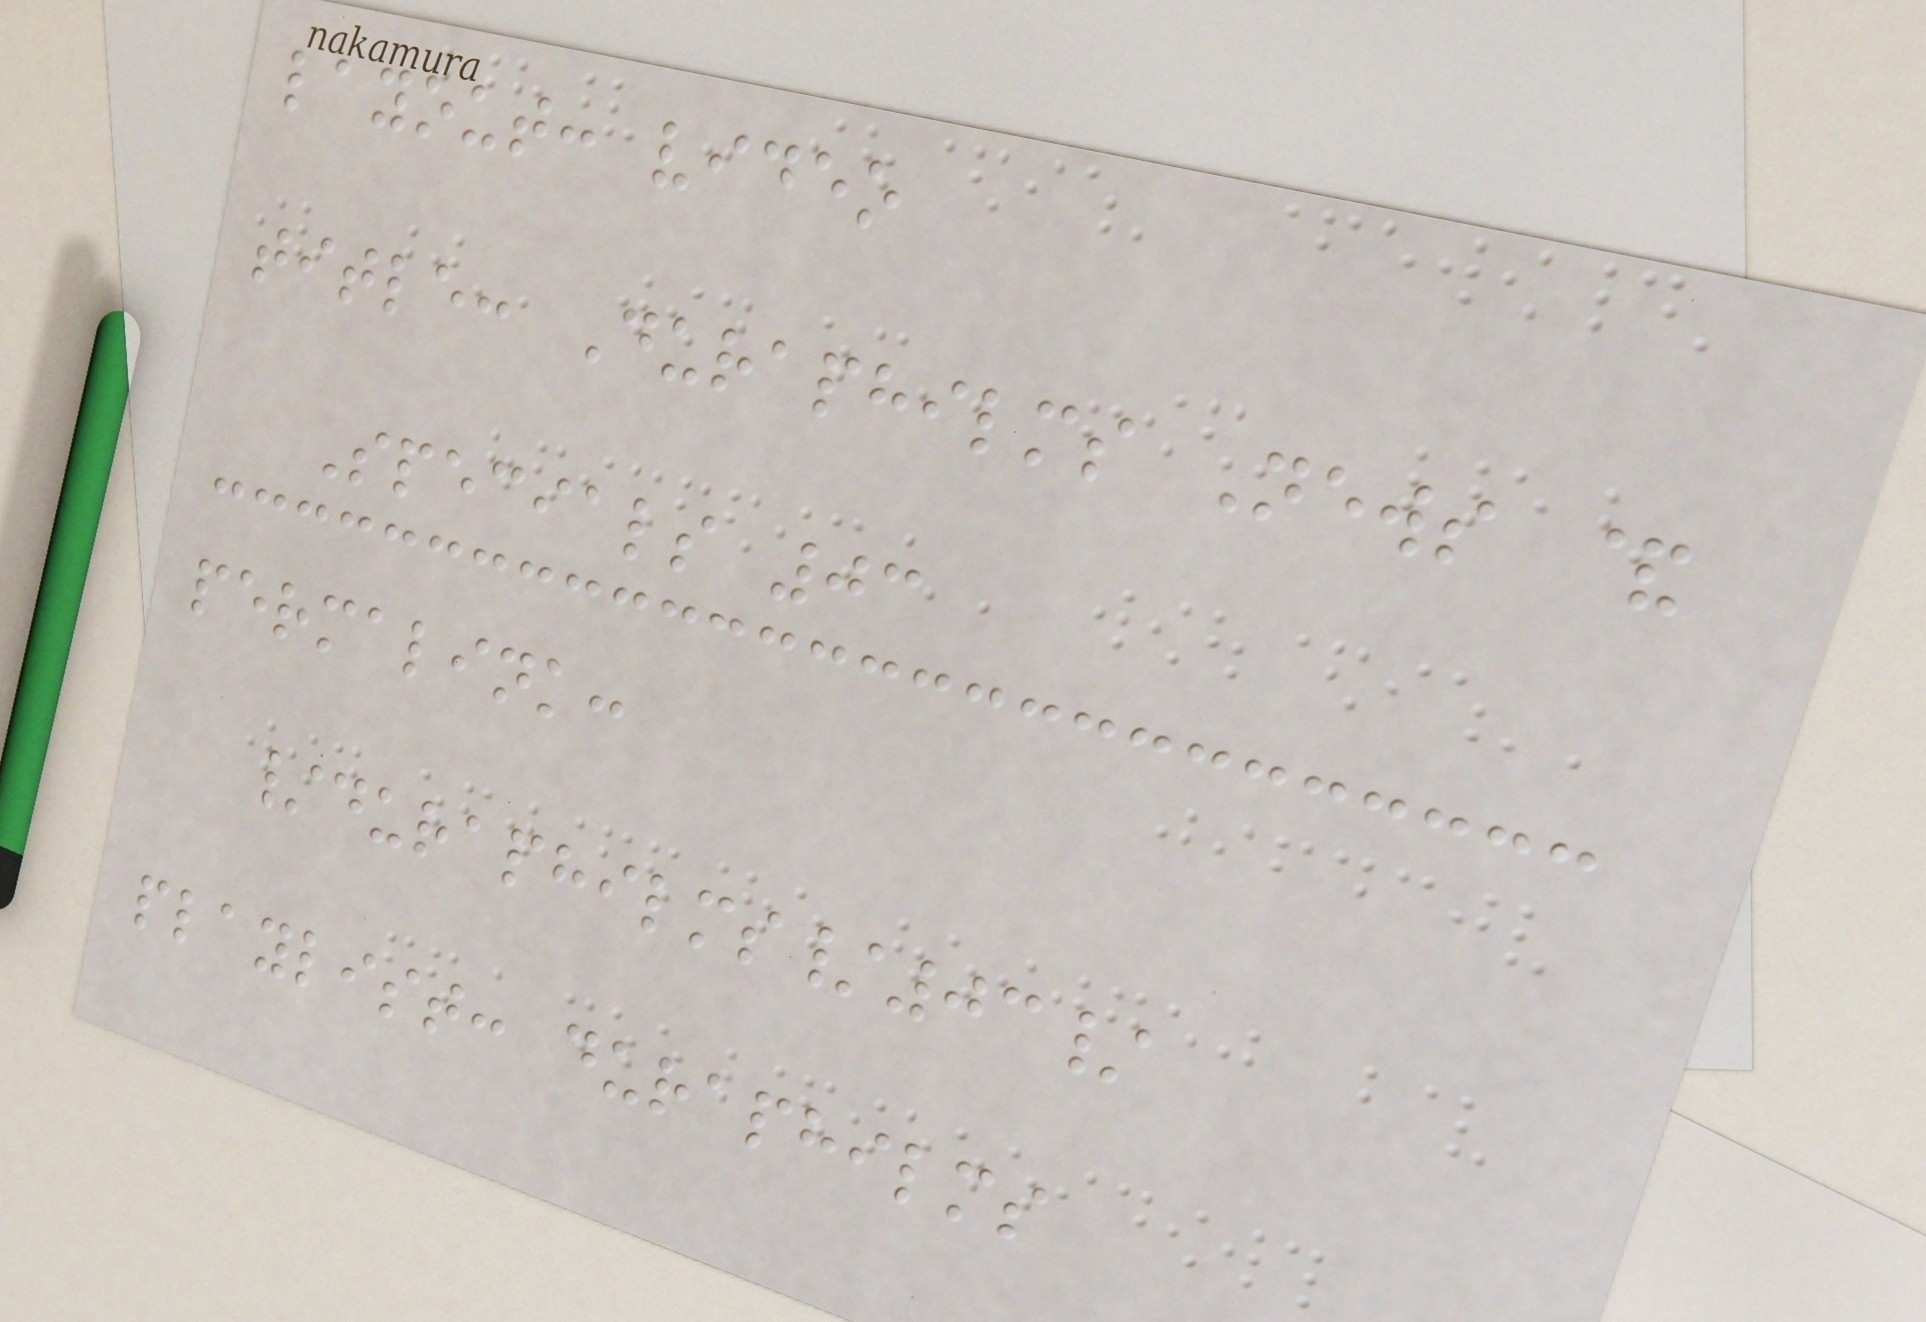layout: video
title: Duraphilms News &
Specials 03
permalink:
/duraphilms/03/
playlist: duraphilms
